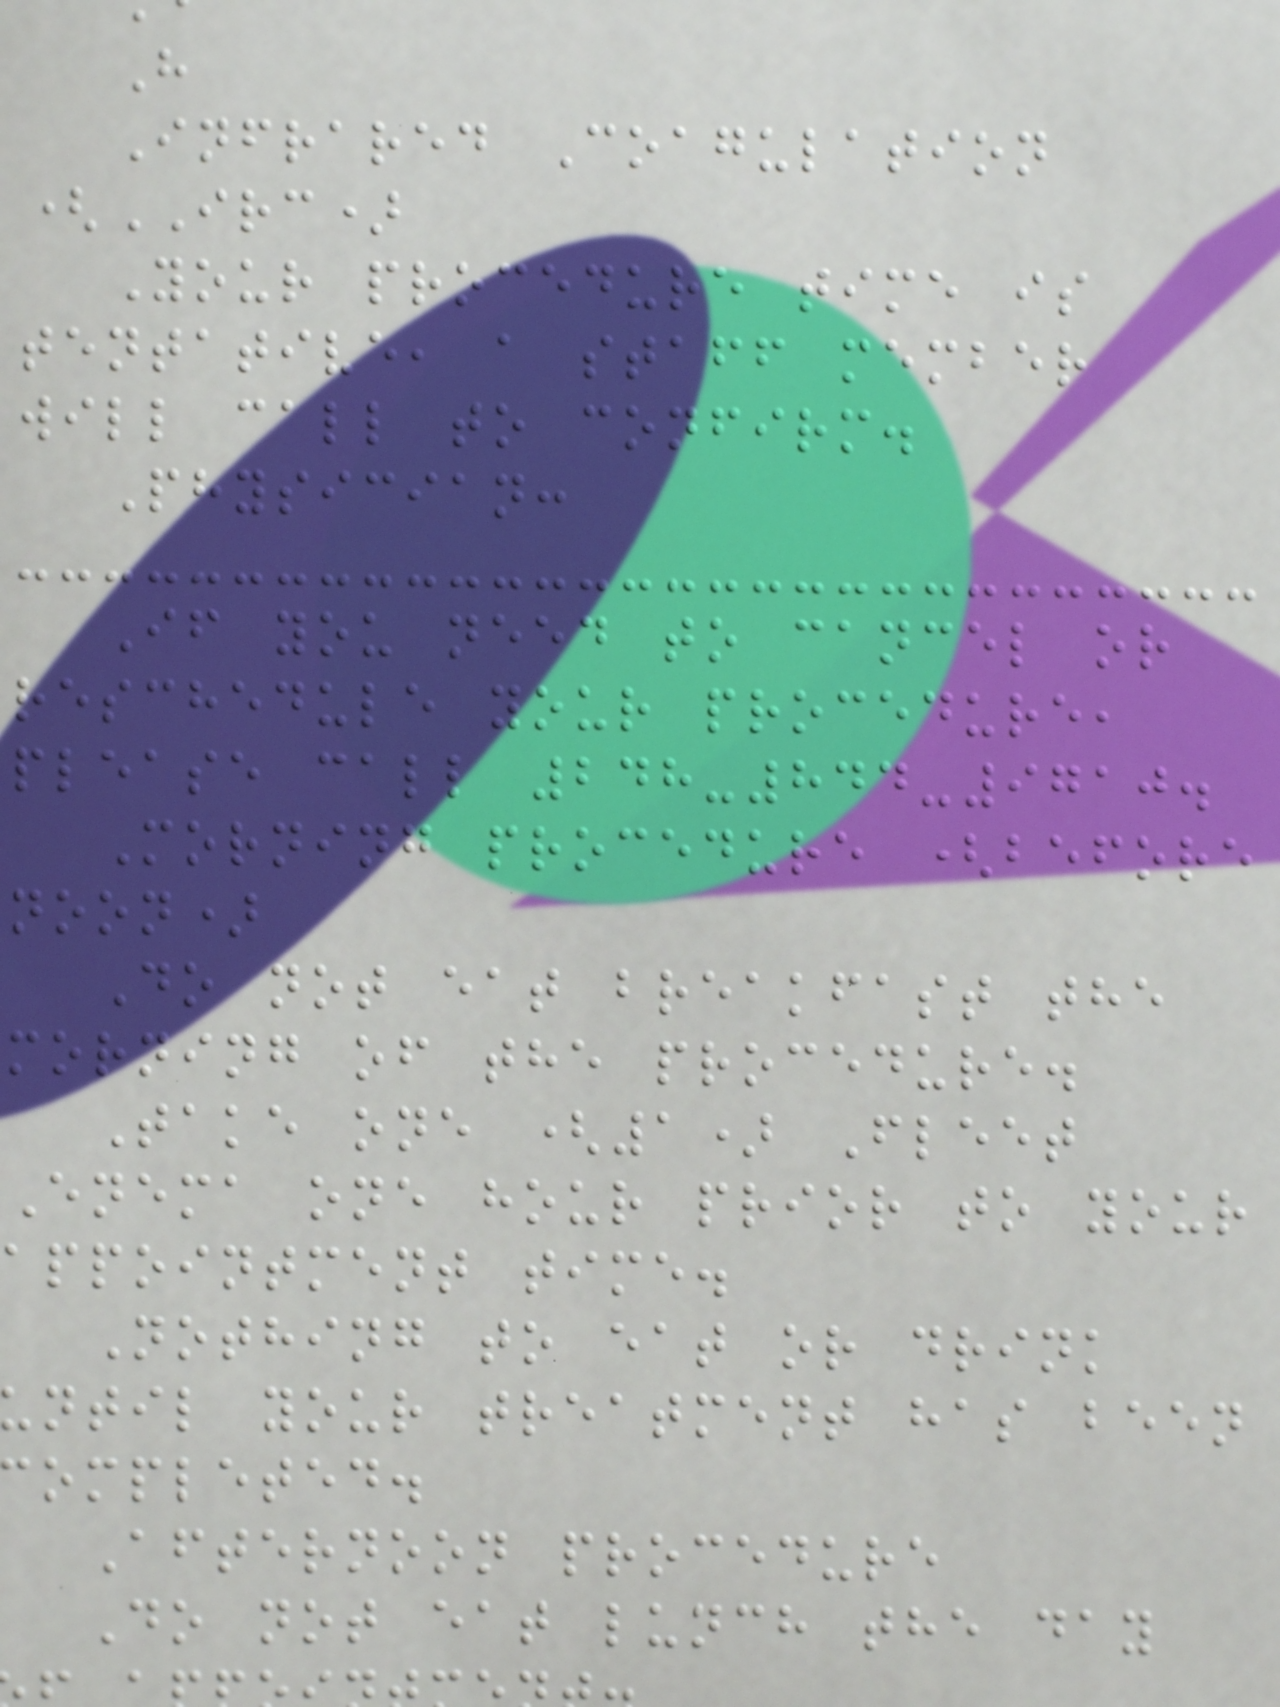H
Infrared Coagulation
(IRC)
Your procedure time is
tentative, a staff member
will call to confirm.
Physician:
If you need to cancel or
reschedule your procedure,
please call 248-844-9710.
Morning procedure (before
noon)
Do not eat breakfast the
morning of the procedure.
Take one (1) Fleet
Enema one hour prior to your
appointment time.
Nothing to eat or drink
ntil your treatment has been
ompleted.
Afternoon procedure
Do not eat lunch the day
